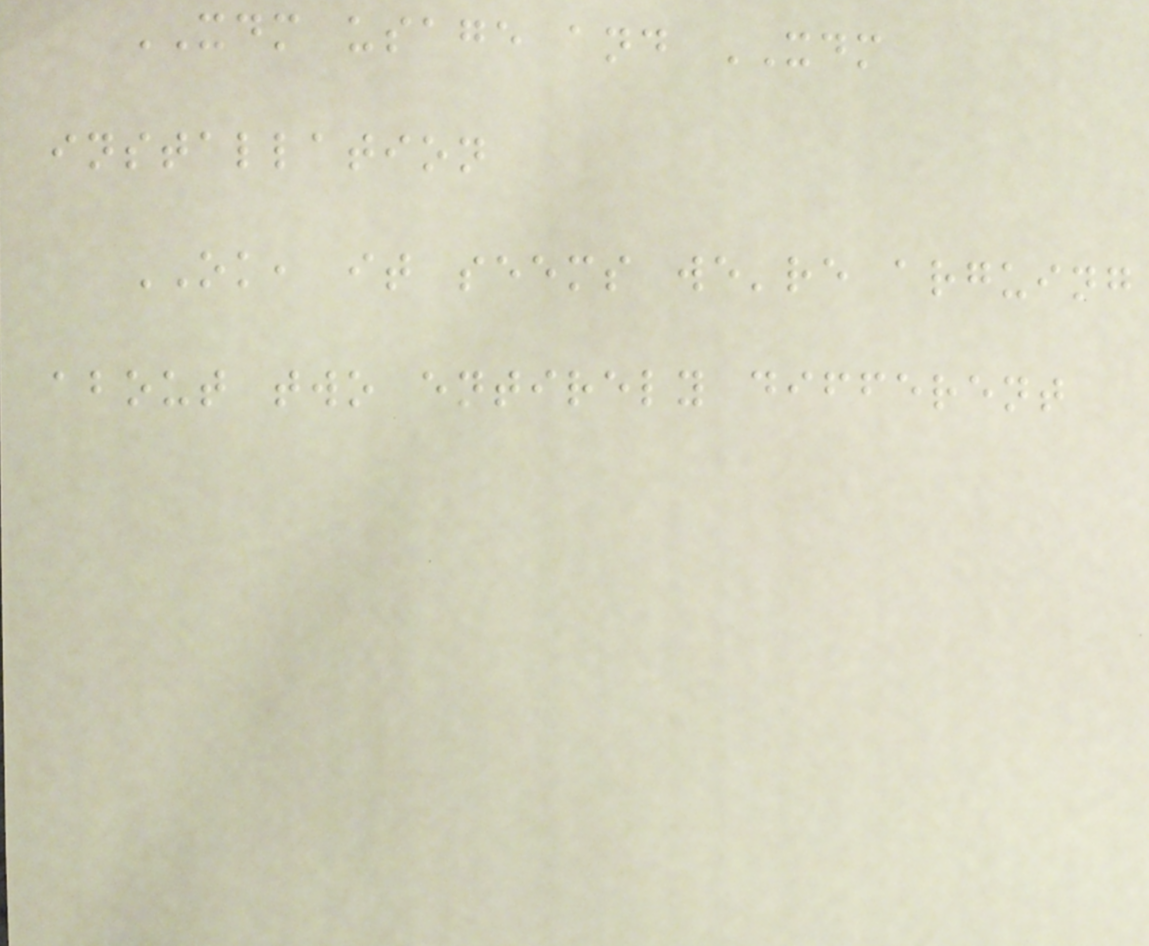XDM usage and XDM
installation
OK, it seems we're arguing
about two entirely different
